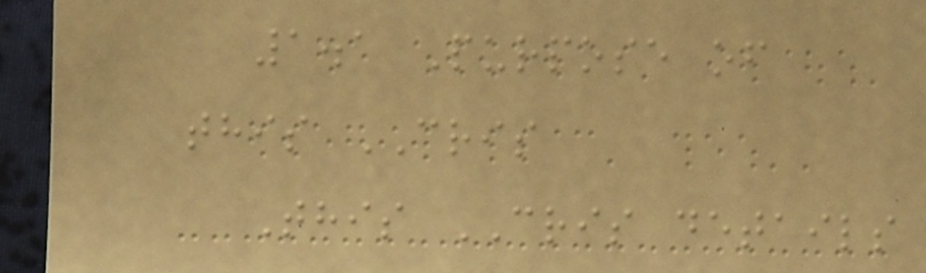1.1 Purpose of
this CRIS
This CRIS details
